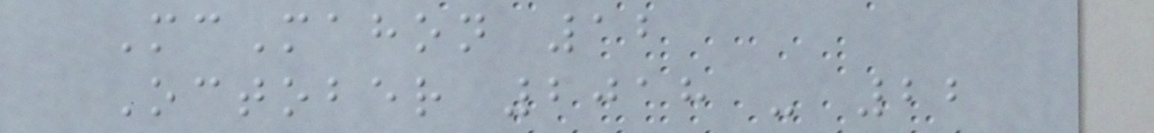McMahon 12
October 2018 - 22
